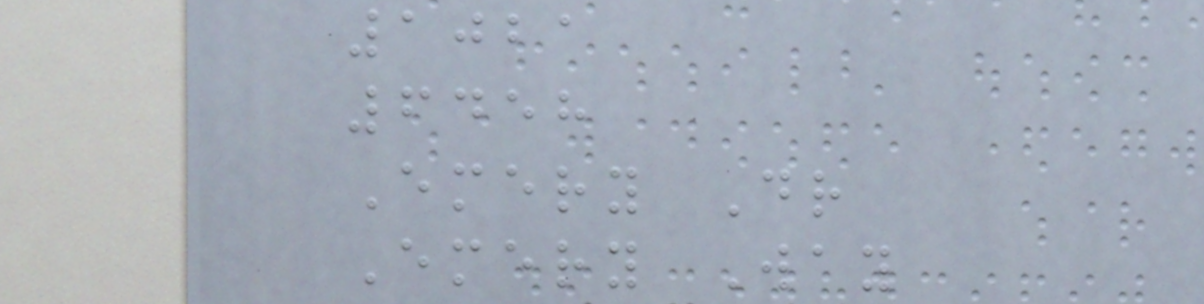1021
6458
Emery Dr
Emery Way
